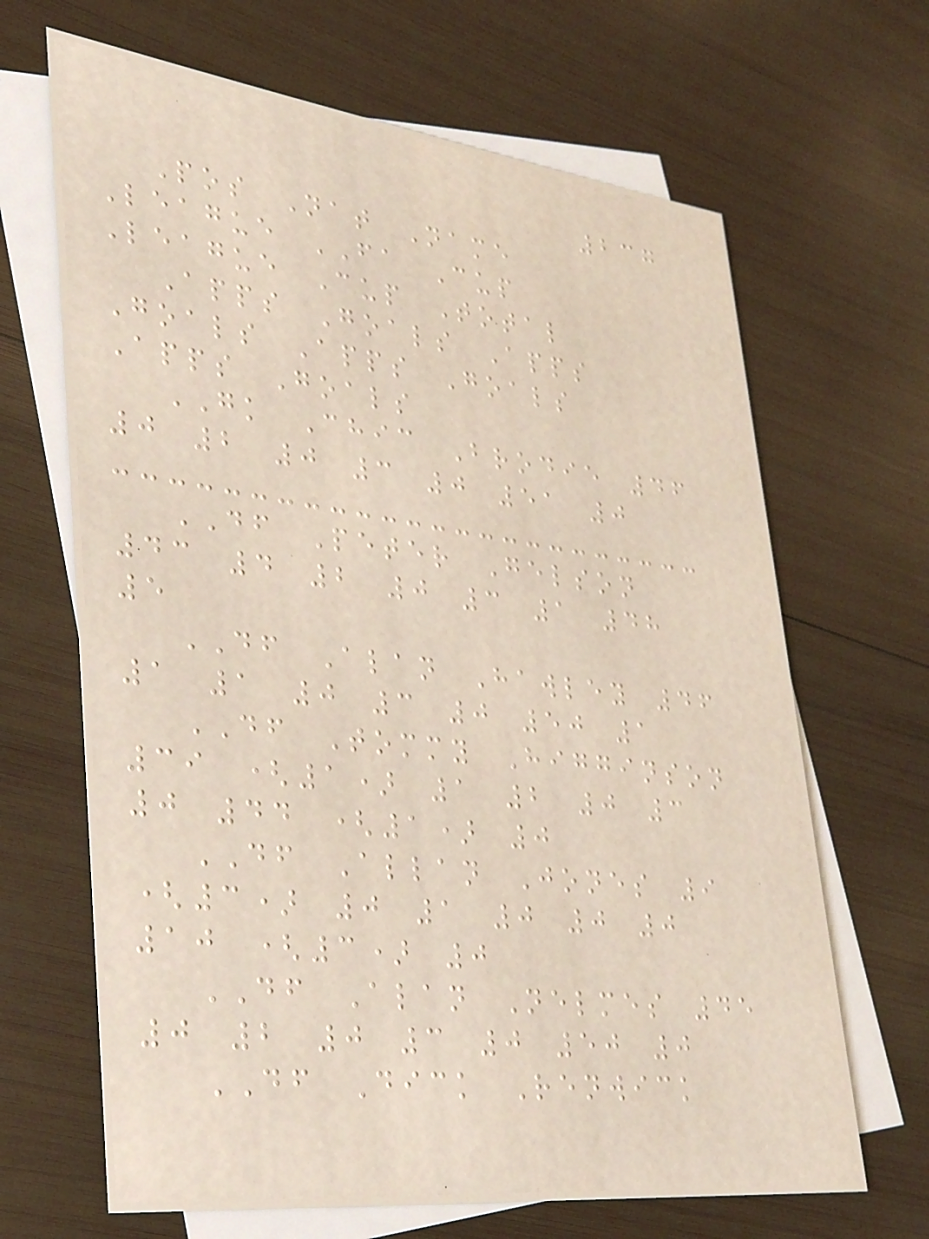237
Pos Nat Name
League FA Cup
League Cup Total
Apps Goals Apps
Goals Apps Goals
Apps Goals
GK Chic Brodie 46
0 2 0 3 0 51 0
DF Peter Gelson
43 4 2 0 3 1 48
5
DF Alan Hawley 46
1 1 0 3 0 50 1
DF Tommy Higginson
39 (1) 1 2 0 3
0 44 (1) 0
DF Allan Jones 9
(3) 0 1 0 0 0
10 (3) 0
DF Alan Nelmes 45
0 2 0 3 0 50 0
DF Dick Renwick
